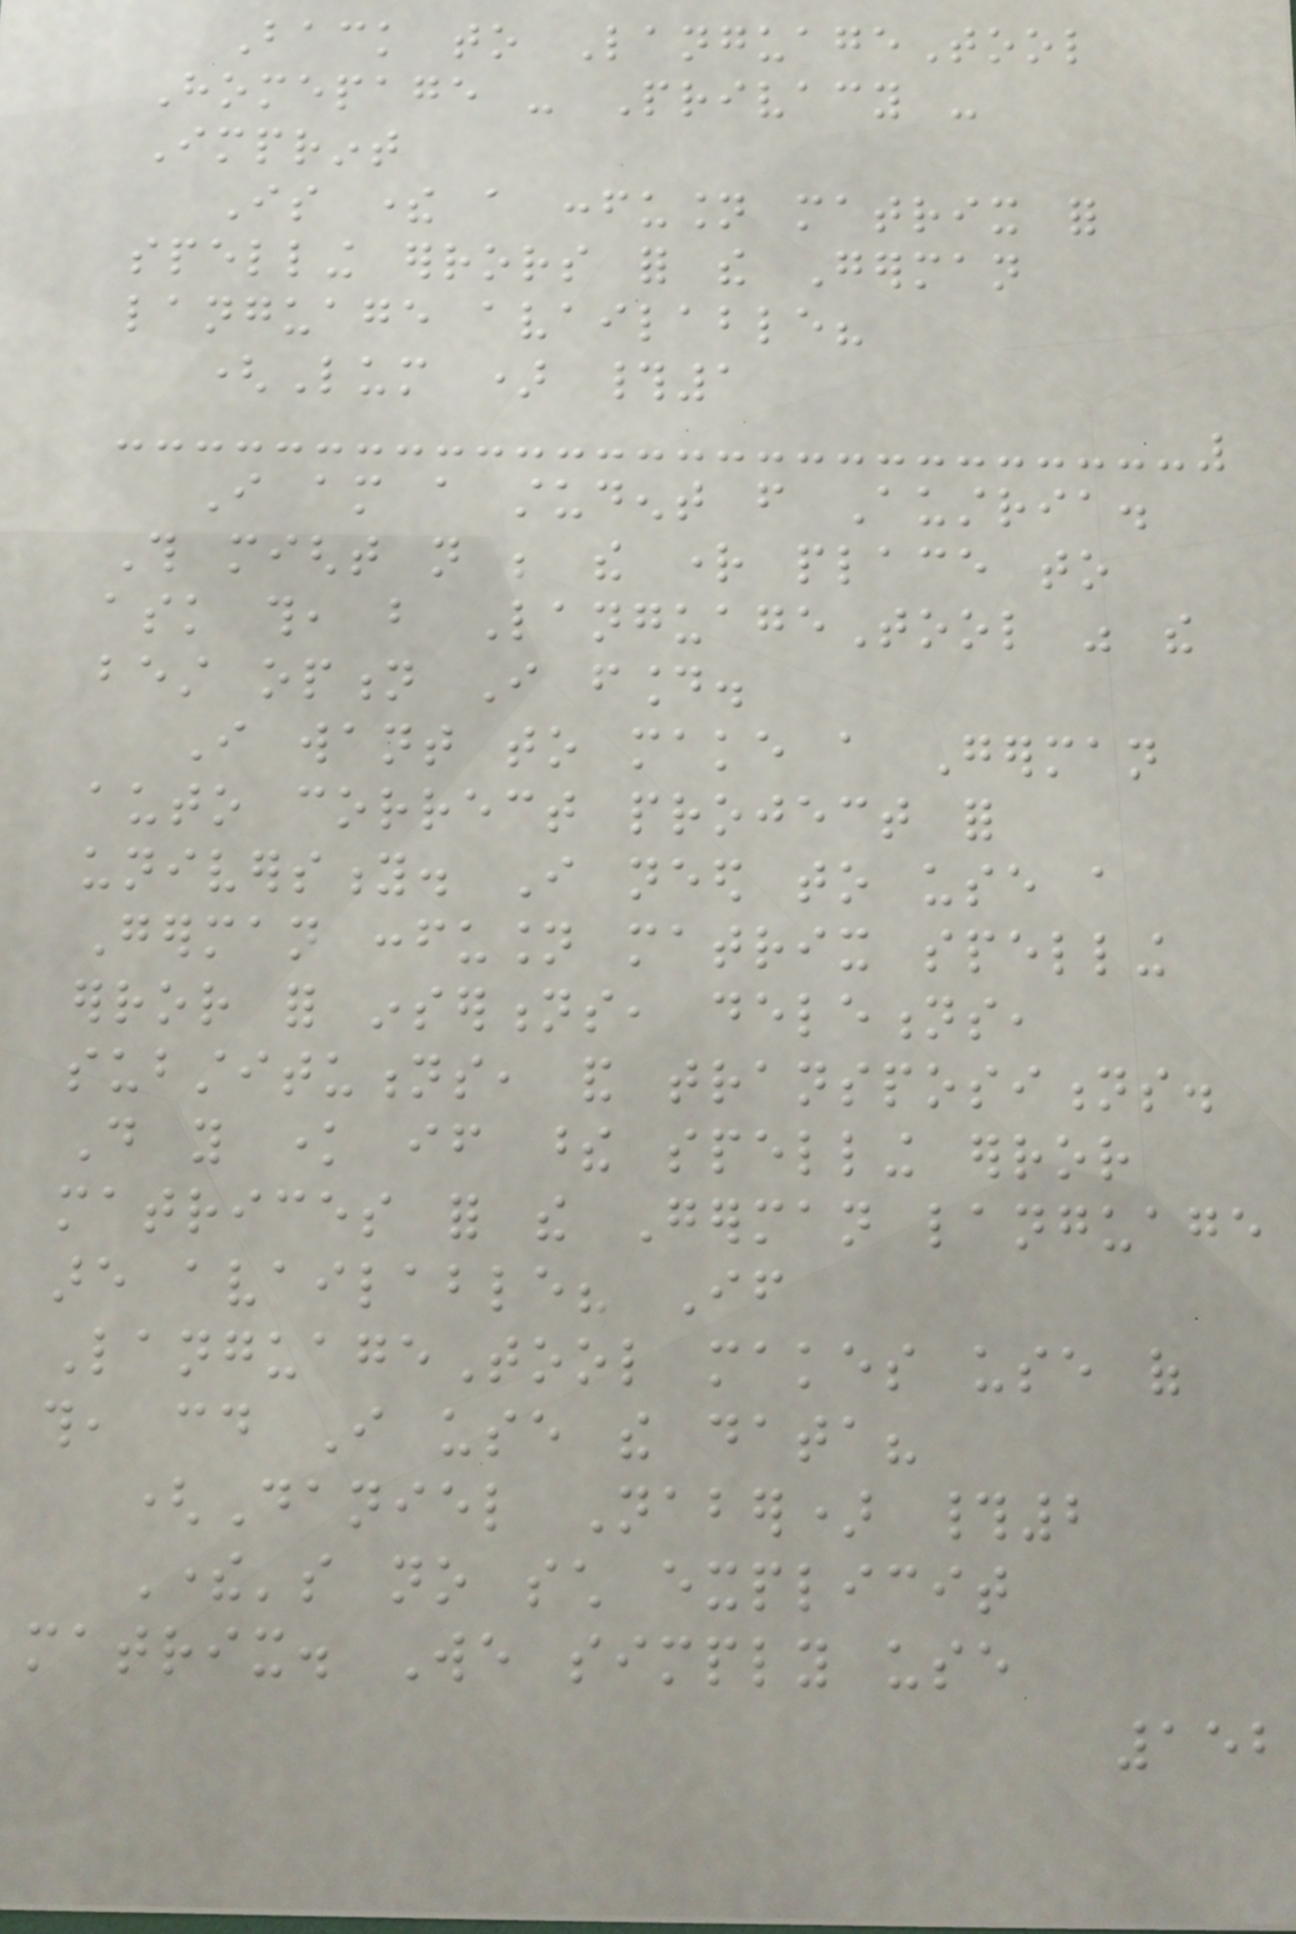Back to LanguageTool
Homepage - Privacy -
Imprint
Is there a confusion matrix for
spelling errors for the German
language available?
(Lum ) #1
I am a student from Austria.
This might not be the right place to
ask this, but LanguageTool was the
best option I found.
I want to make a German
auto correct project for
university. I need to use a
German confusion matrix spelling
error for insertions, deletions,
substitutions, and transpositions.
Do you know if these spelling error
matrices for the German language
are available? If
LanguageTool makes use of
this, could I use the data?
(Daniel Naber) #2
There's no such explicit
matrix. We simply use
152
